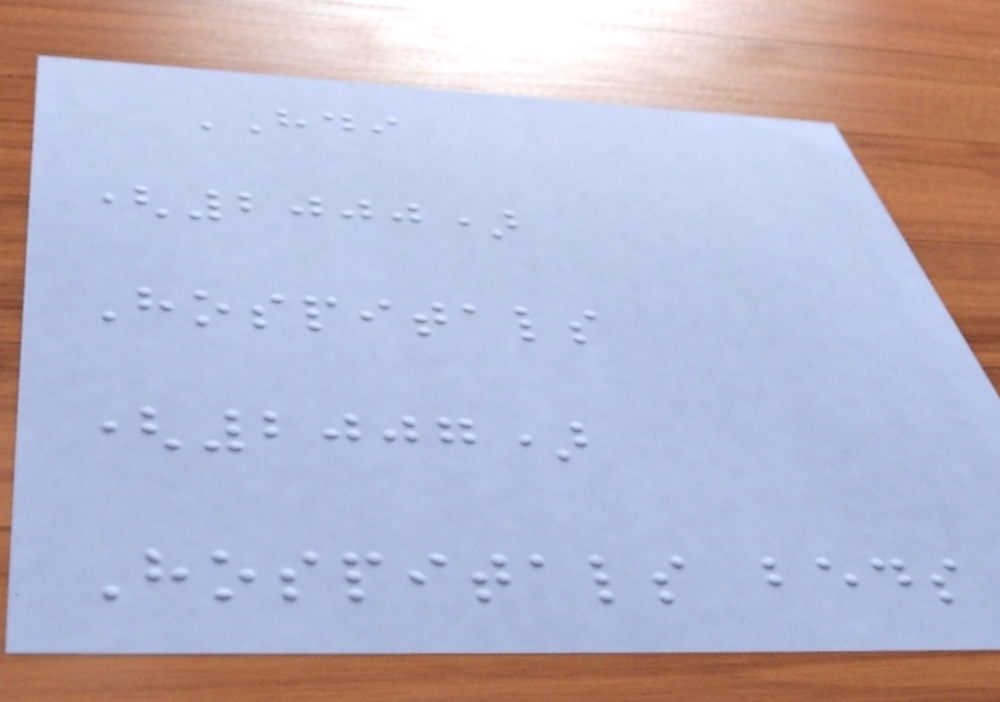HDI
(2000)
Hospitals
(2007)
Hospitals beds
